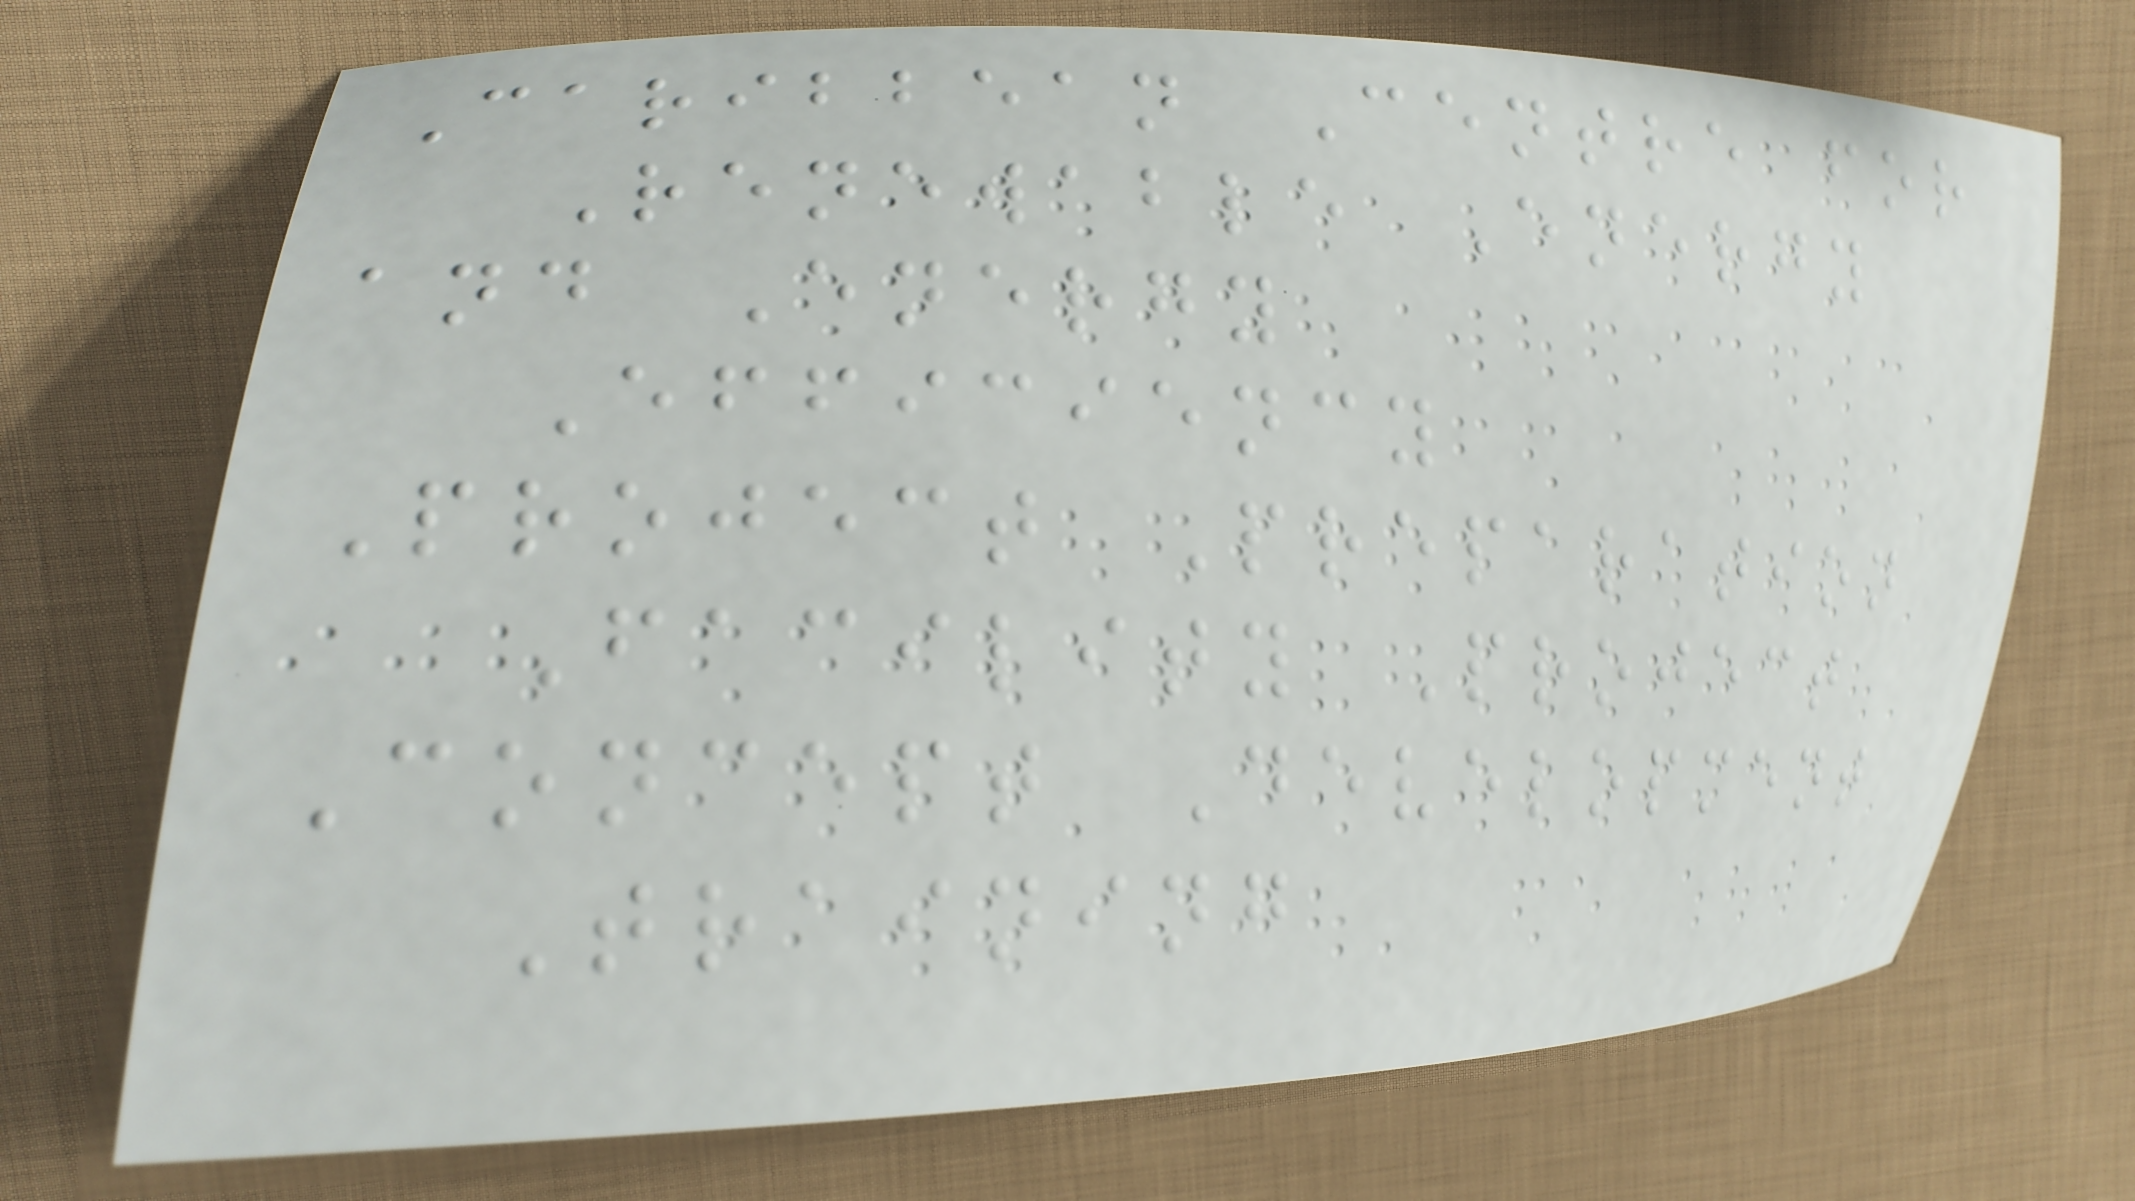Caribbean Centre for
Renewable Energy
and Energy
Efficiency
Project Preparation
Facility Project
Concept Development
Training
